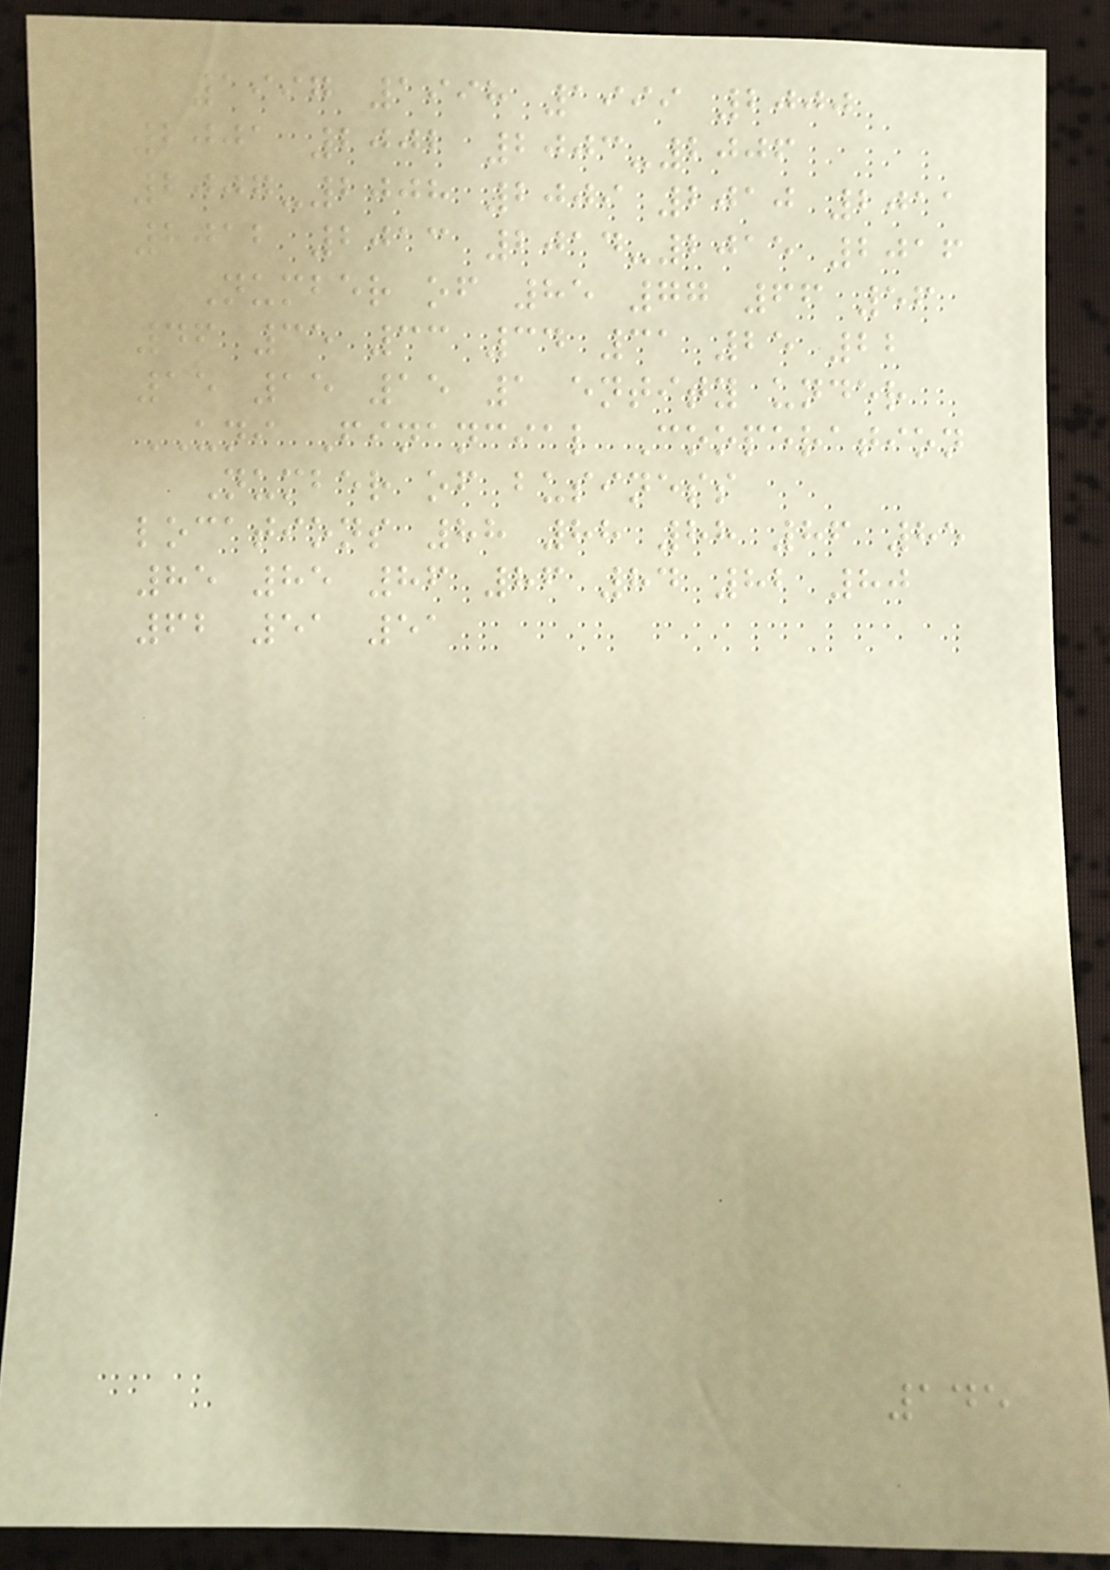1997 1998 1999 2000
2001 2002 2003-2006
2007-2008 2009 2010 2011
2012 2013 2014-2015 2016
Number of 85 77 66 56
46 35 33 34 31 25 22
15 15 15 1 entity under
UNI Financial Cooperation
Number of business
locations 88 88 88 86 85
85 85 86 86 84 82 80
62 51 51
145
